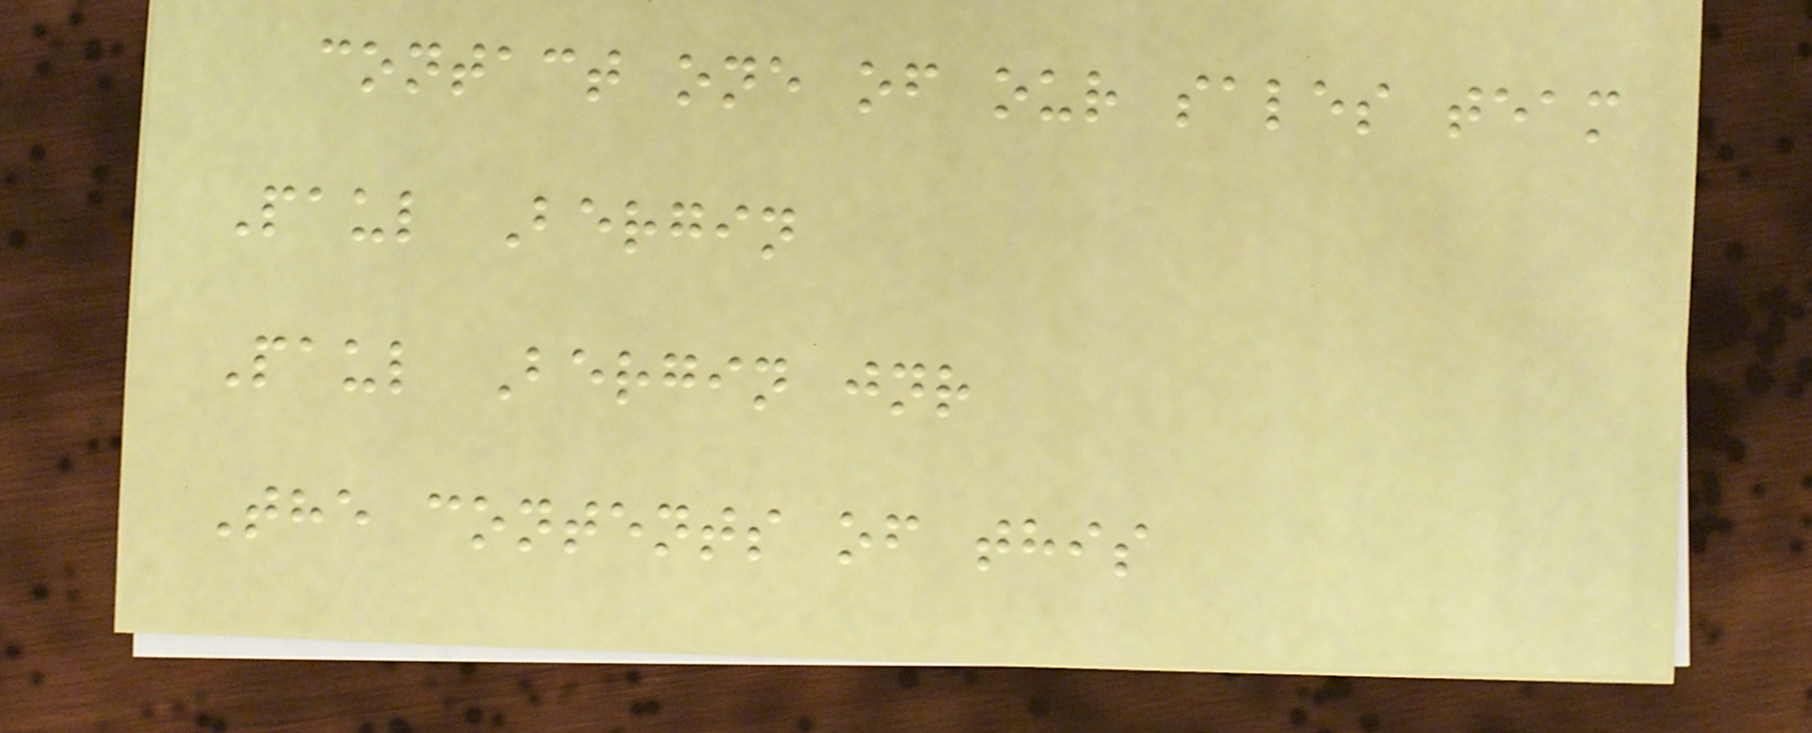contact one of our sales team
Paul Bergin
Paul Bergin jnr
The contents of this
